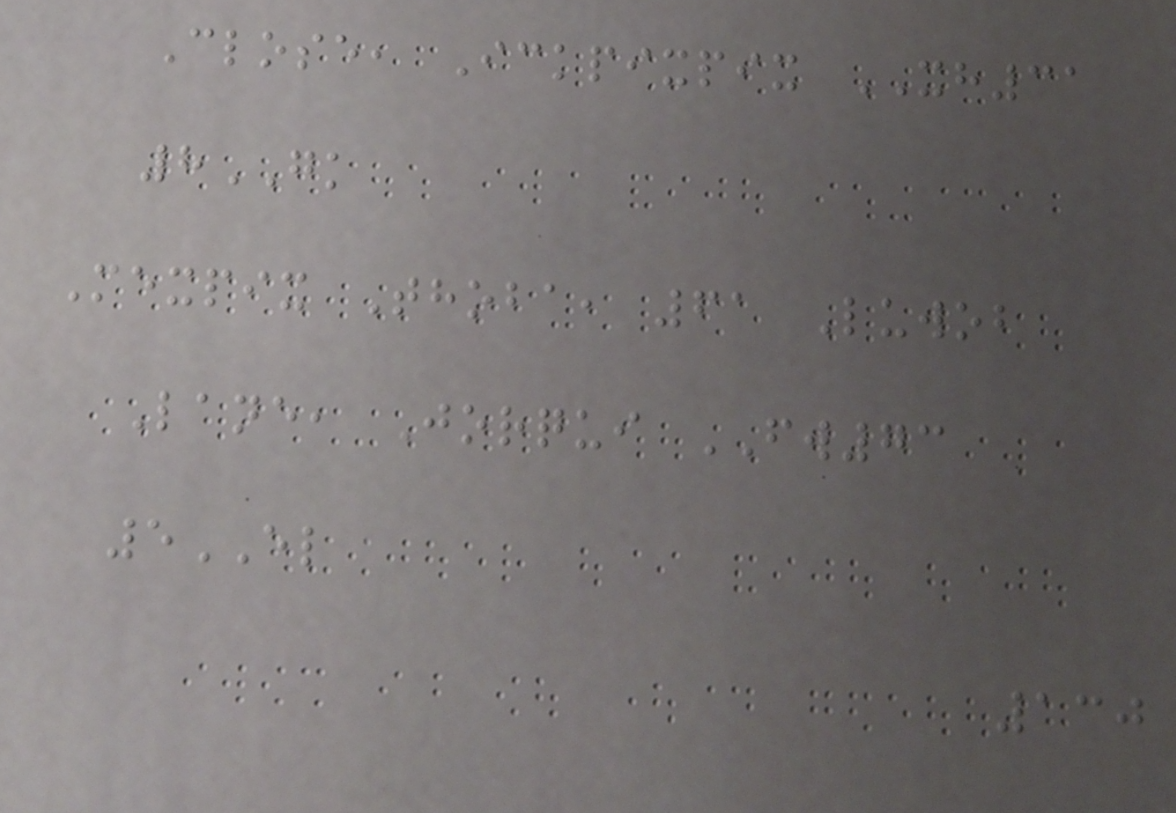Close, Ickpixpix XH31
8GK
Mexpix Thoba, 61 Luwob
Lane, Jorqui FW73
5EL
130
